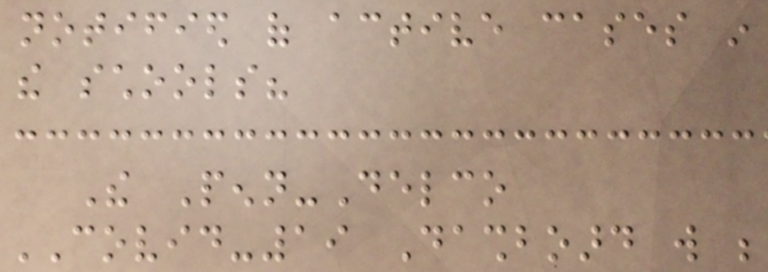notified of active cases in
the schools?
The Penn-Delco
COVID-19 Dashboard will be
